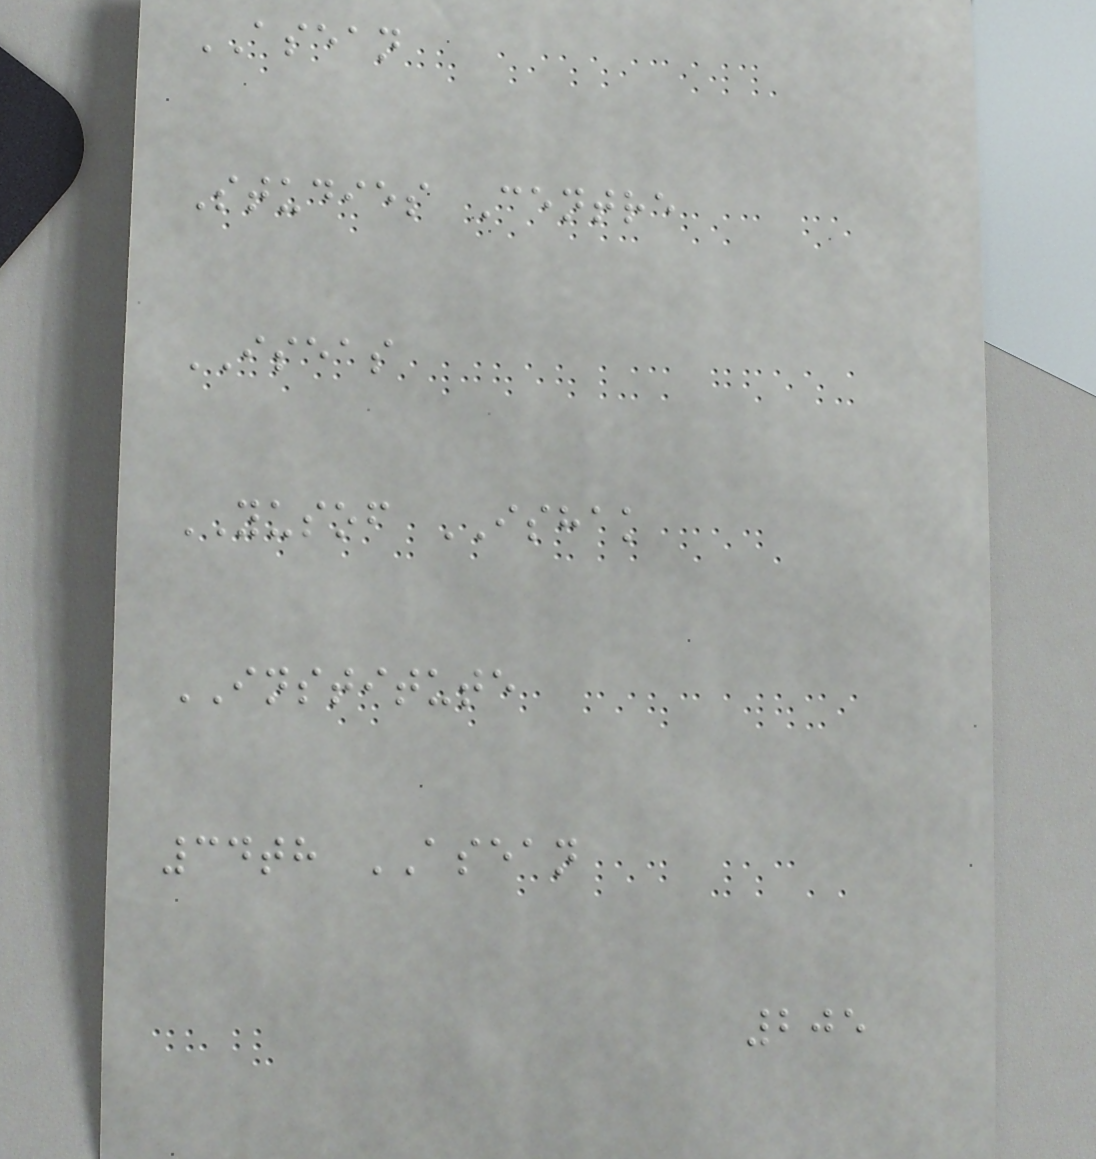ASEAN
Studies Centre
ISEAS
YUSOF ISHAK
INSTITUTE
34th ASEAN
205
